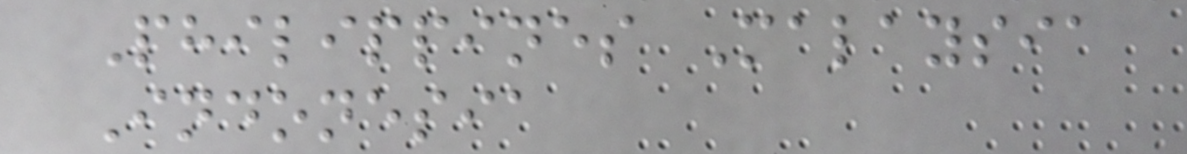Philippines Malaysia
Indonesia
